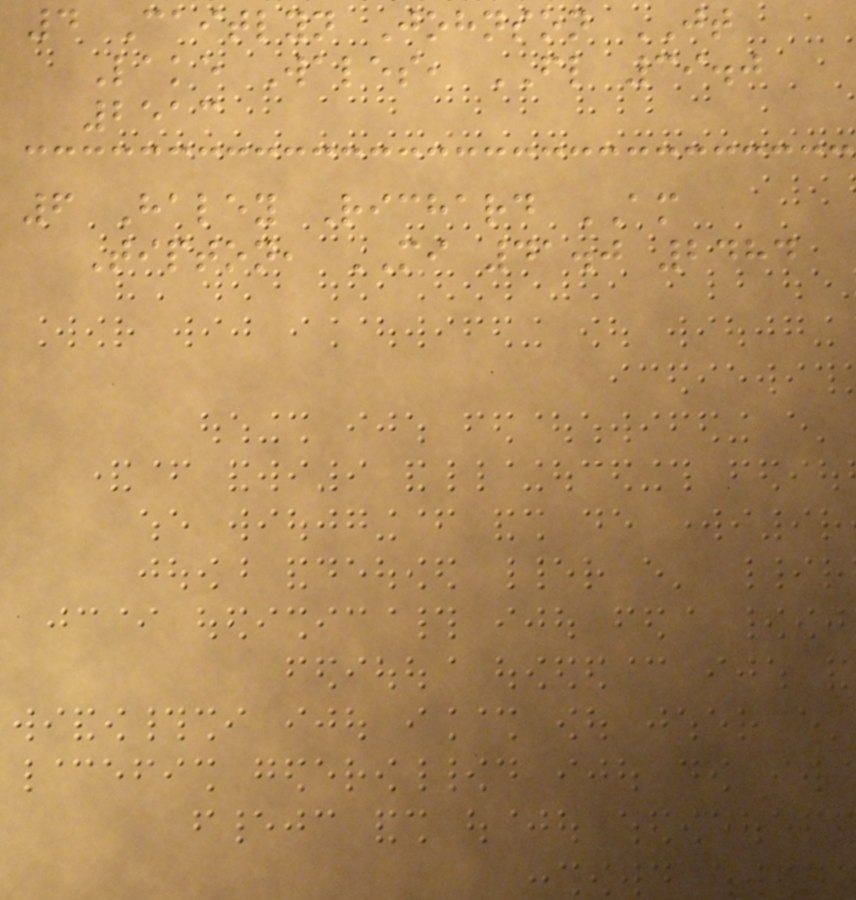4 Caitlyn Johnson JT
Lake Wales, FL 39.0
2513
6 Haley Richard AM
Tipton, MI 41.0 2484
